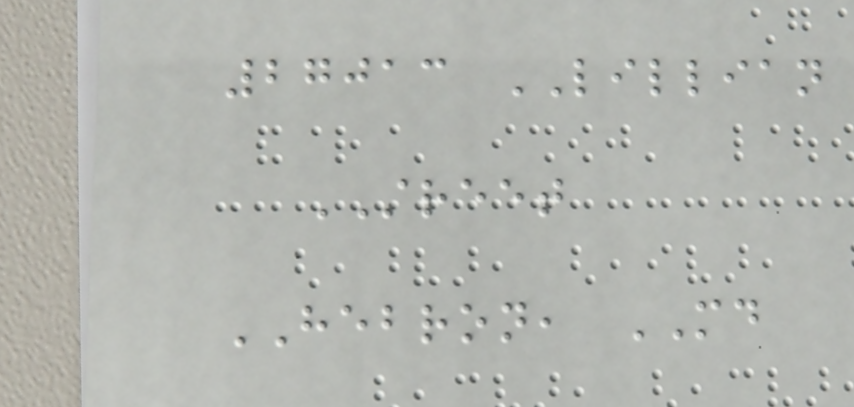27013 LILLIAN
STREET
HEBRON, MD
